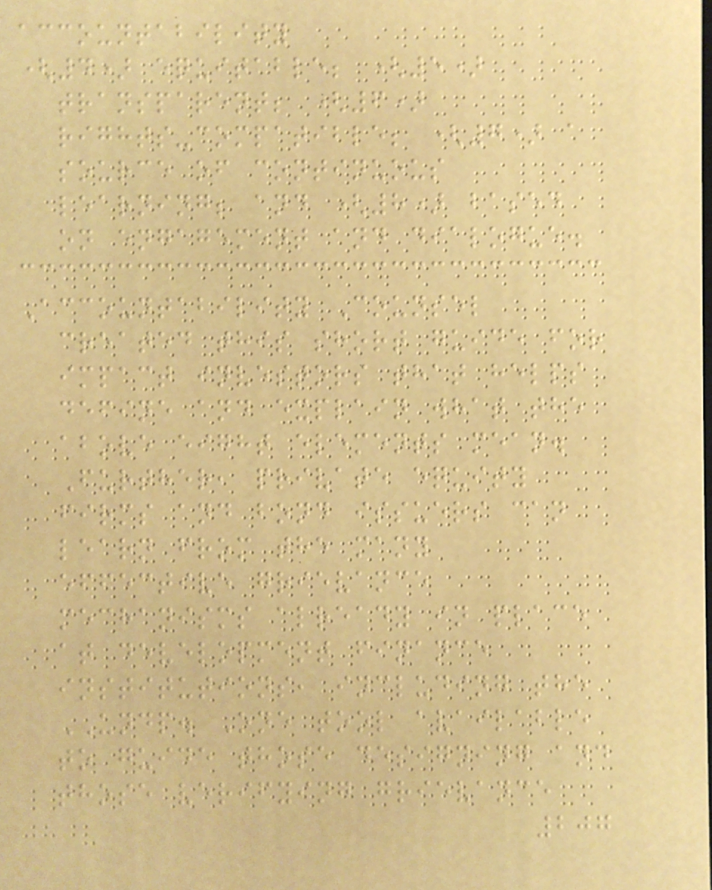accountability
(4) equitable; (5)
transparent; (6)
rights-compatible; (7) a
source of continuous
learning; and (8) based
on engagement and dialogue.
Accountability Counsel
created this short guide for
impact investors that helps
define and explain what the
above eight elements mean.
Further, private equity
firms and bond issuers can
learn from the many
effective grievance
mechanisms already in place
at development finance
institutions, including the
UNDP. One tool available
to guide those designing and
those verifying grievance
207
